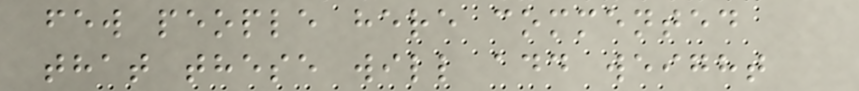few people here commented
that these will add weight
